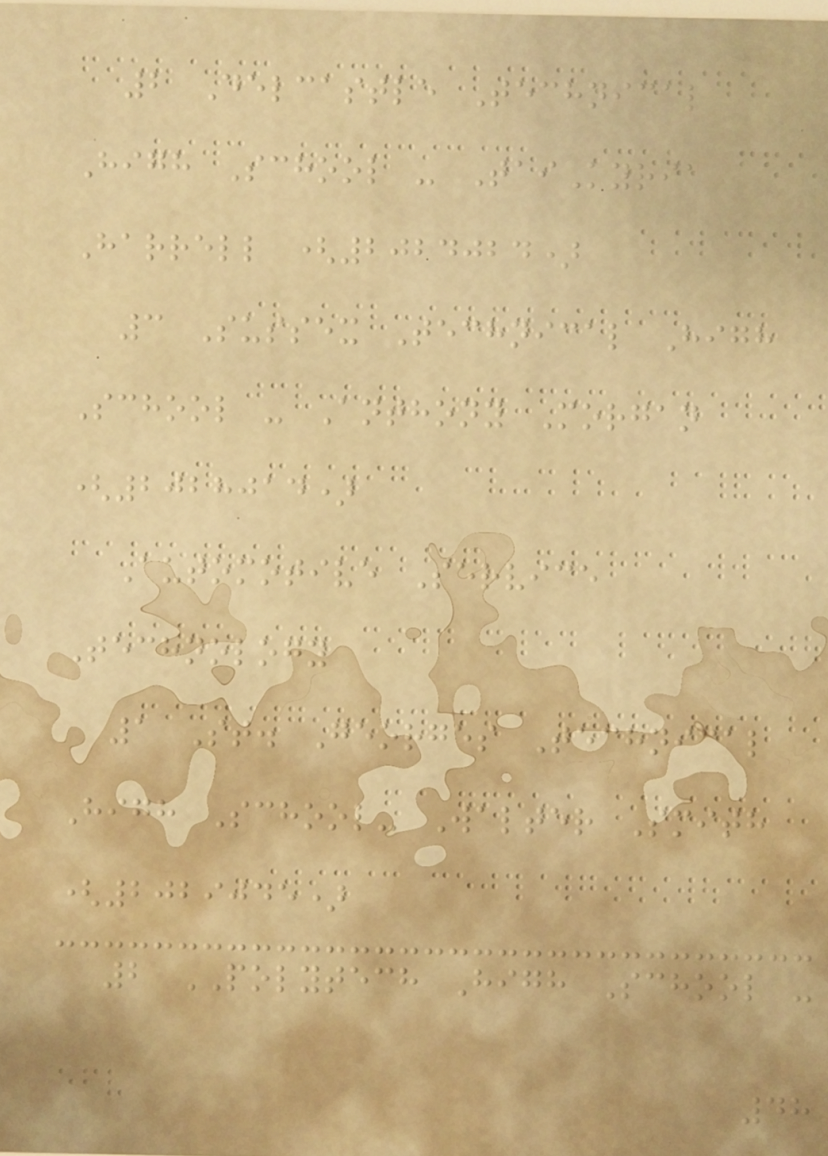2 Delcastle Technical
High School - TaiKyria
Harrell (2024024)
3 Sussex Technical High
School - Anthony Morgan
(2028014)
Automotive Service
Technology
1 St. Georges Technical
High School- Walter Smith
(2029045)
2 POLYTECH High School -
48
